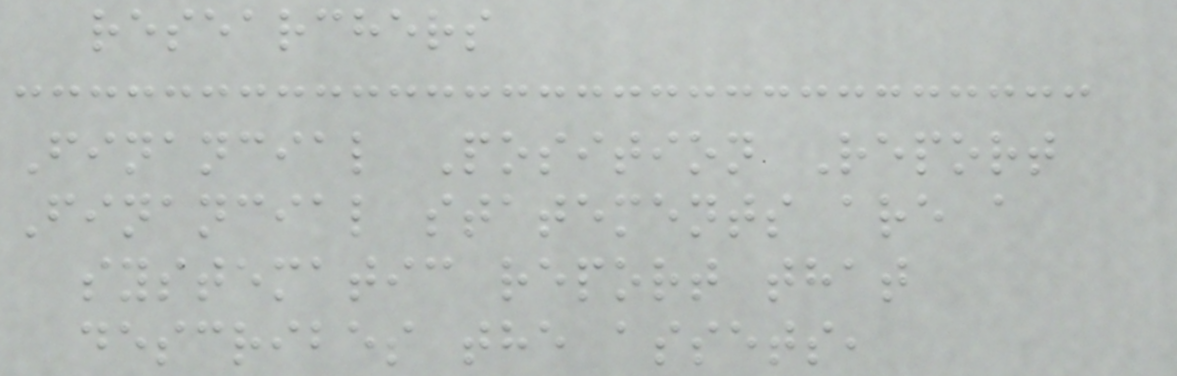researchers
Financial Position Report
Financial statements are a
systematic report that
describes the assets,
